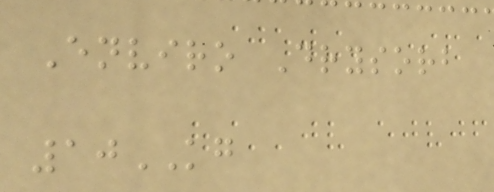Enviro Drysorb
10KG
